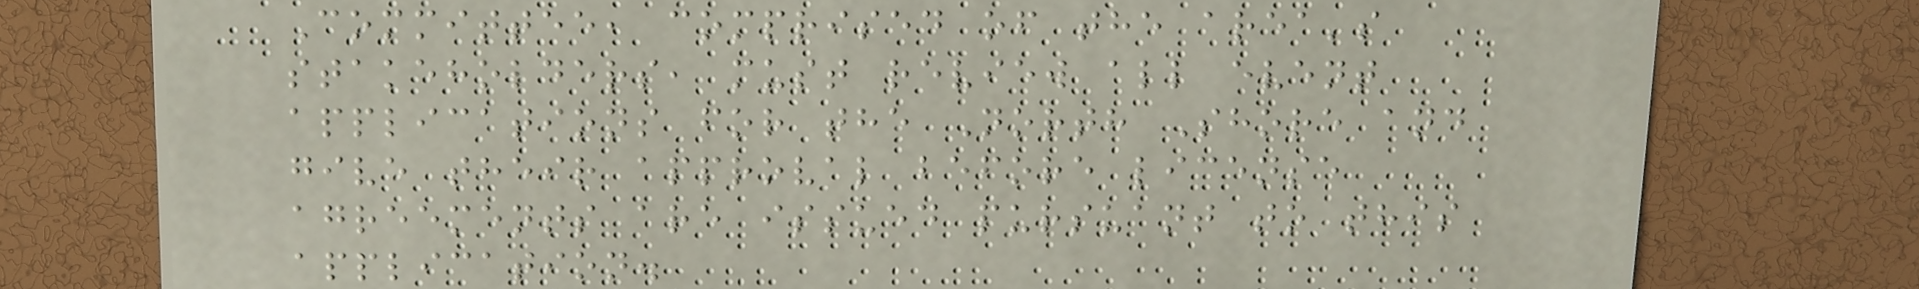Committee, comprised of the area's
stakeholders, must review all event
applications for the North Shore and
give their approval before license
agreements are issued pursuant to this
application.
